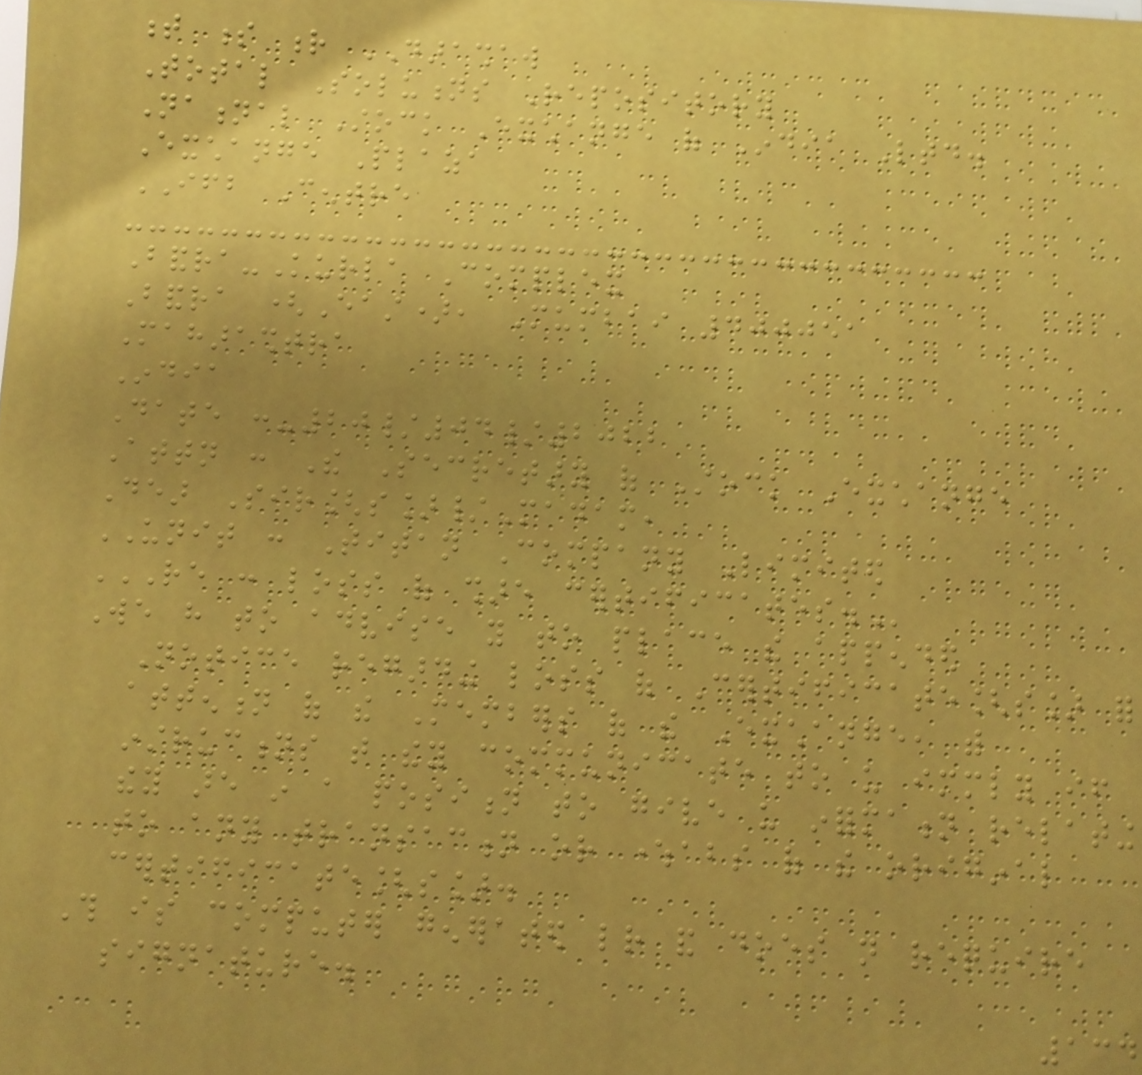t s r DARASHAW
Total Solutions Repository
National Stock Exchange of India Ltd.
Exchange Plaza
IFB Centre
Bandra-Kurla Complex
Bandra (East), Mumbai 400051
Maharashtra
India
Date :-20/04/2022
Attn : The Secretary of Stock Exchange
Dear Sir[s]/Madam,
UNIT : Titan Company Limited
RE : LOSS OF SHARE CERTIFICATES.
We have to advise you to place the appended
Notice regarding loss of Certificate[s] for
attention of the Members of the Exchange, with
instructions that they communicate to us immediately if
they are in a position to give us information relating
to any transaction or whereabouts of the original
certificate[s].
This is computer generated letter and does not require
signature.
134
